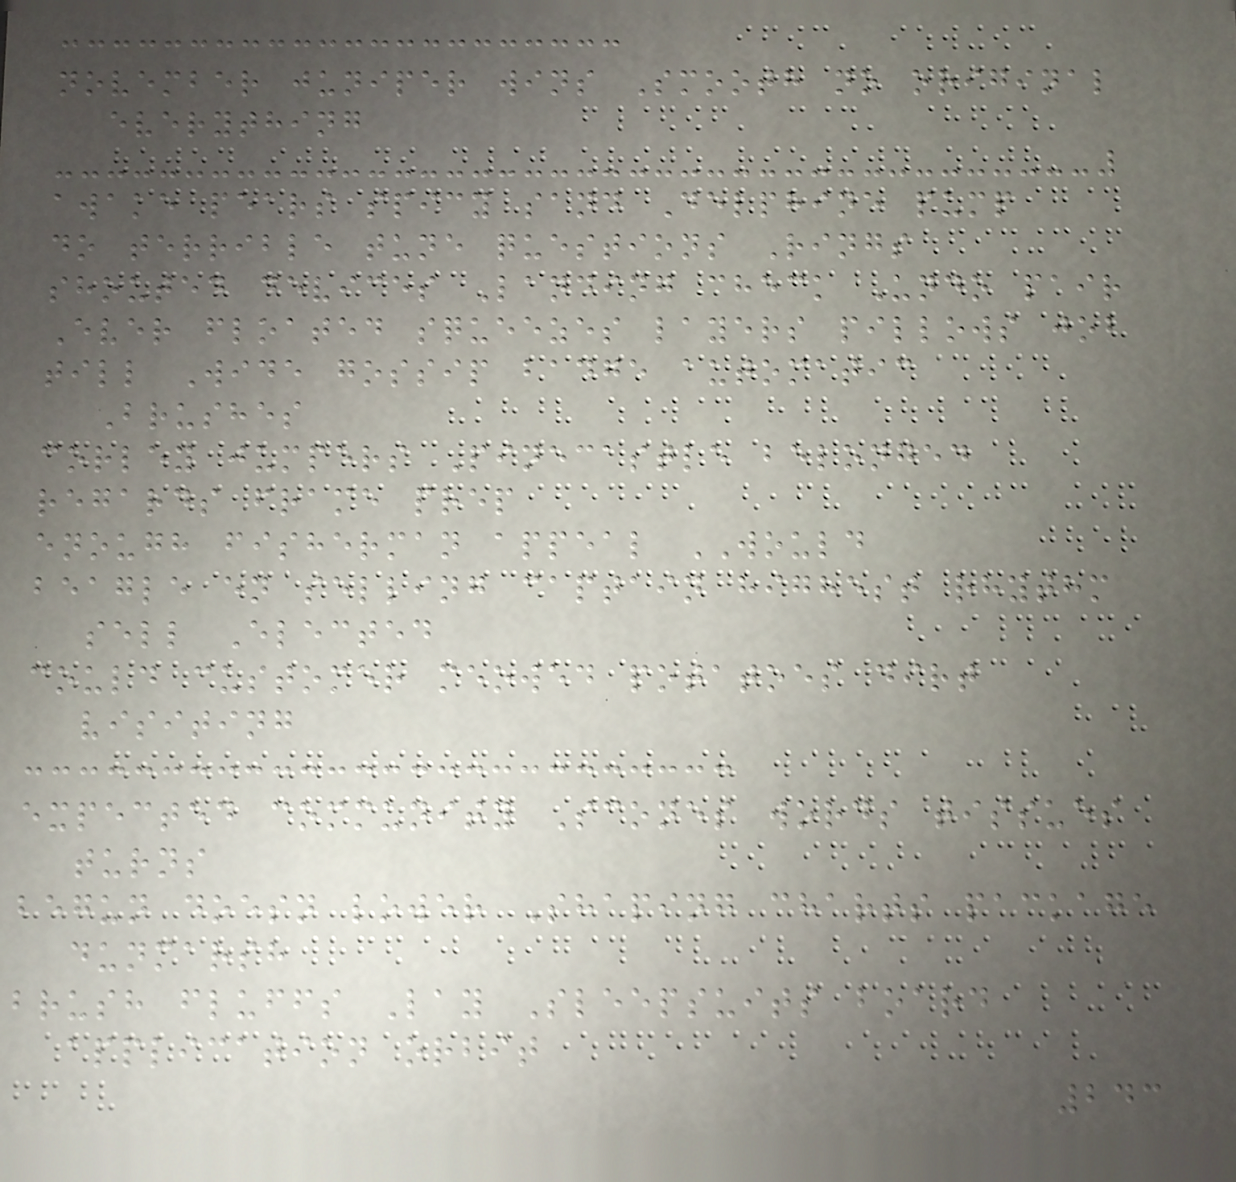november juniper wins Smooth no original
everything
awake pears spicy sand Delphine pump
do terrible tune questions Rings
shouted devices Landing check Undo pair
Ever floated squeezes layers pillows job
till Wide gossip badge automatic
Brushes
corley jumpers Pinecastle belonged
regards frame prep
enough fisherman appeal WOULD
beagle en selling captain highest rhythm
sell Elected
could customer meowed potatoes dirt
visiting
expected community Scones words tissues
turns
begun doesn lower Shaping charts package
dunmarsh
brush fluffs Lay Sleepsuits board
application orbit
243
